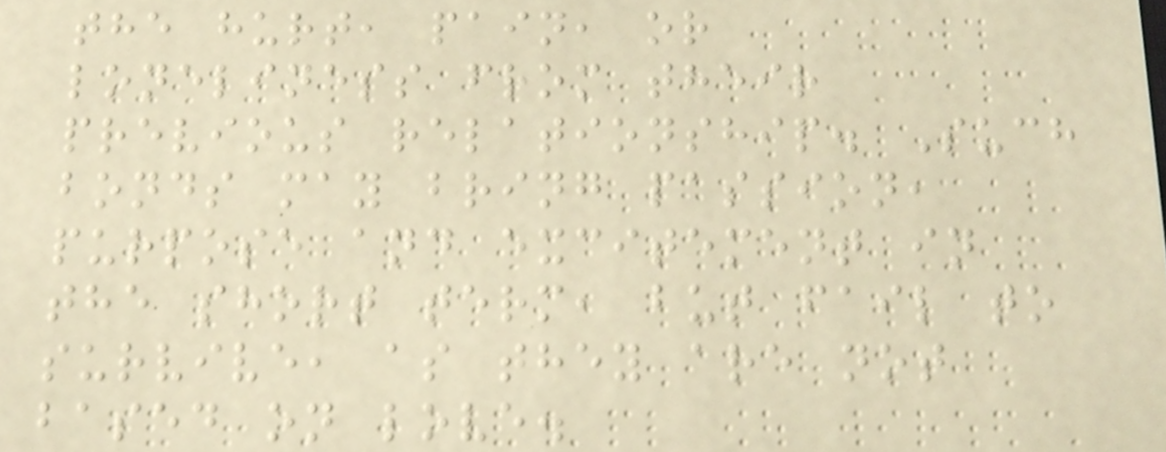the hurt, pain, or
loneliness from their
previous relationship. Such
bonds may bring passion,
purpose and excitement in
the short term, but fail to
survive, as they are not
based on love.
